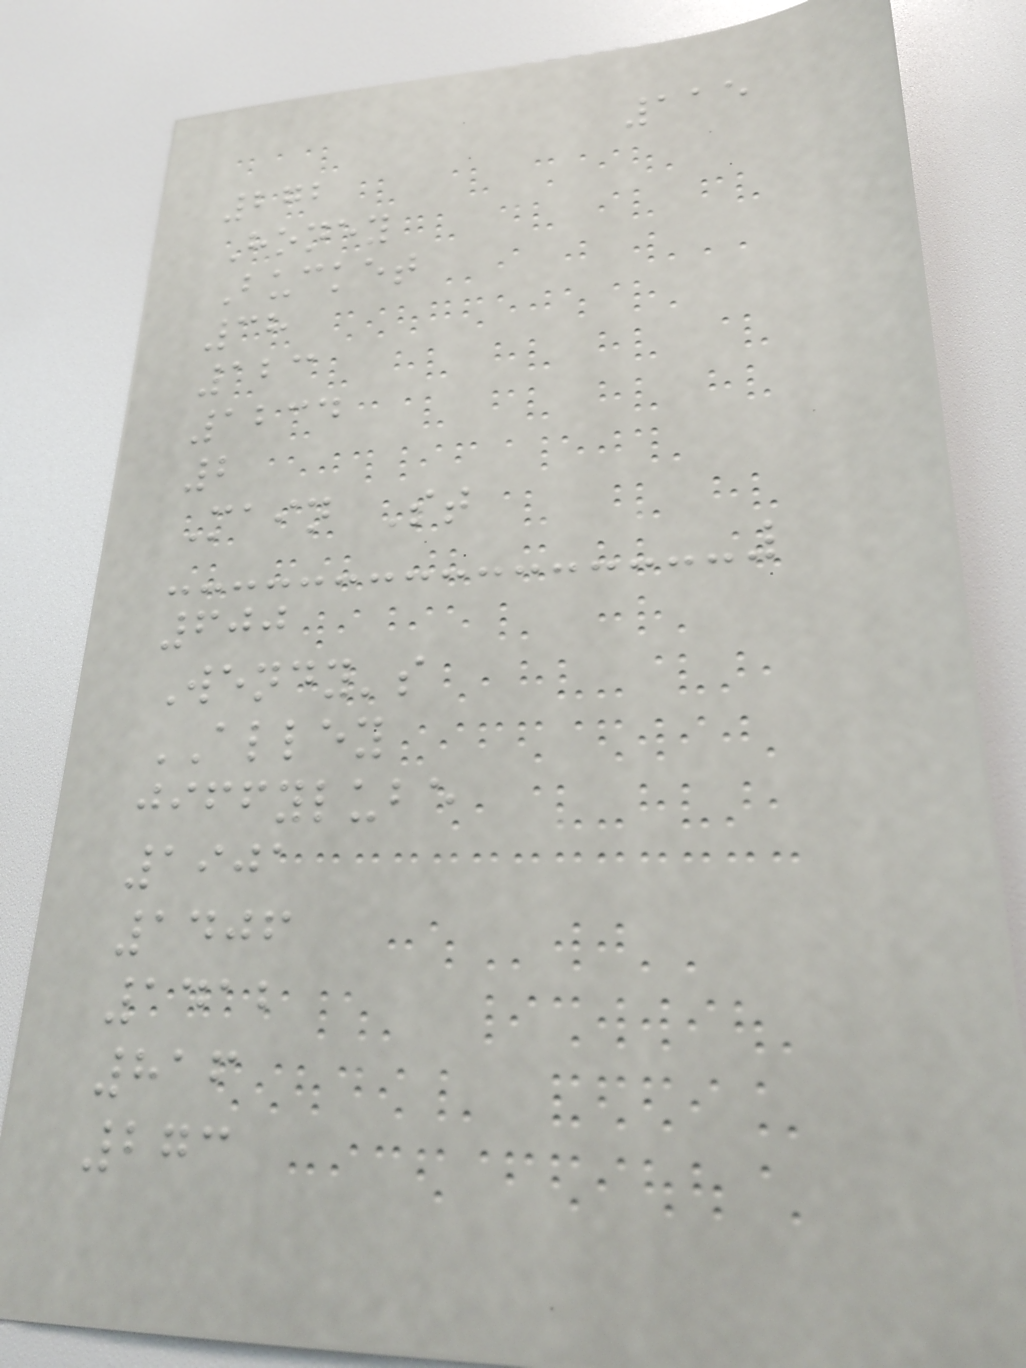115
272
Honey
Bucket
38
123
1234
2
Main St
600
Wendy's
ALLEY
jiffylube
1901
1406
1412
816
273
